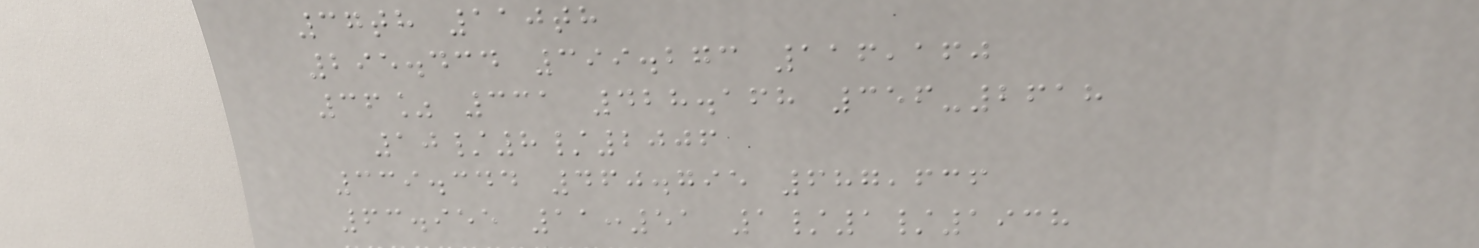37th 110th
295.434 399.273 116,160
36% 331 428.168 356-2618
10/8/2006
339.344 460.795 687,636
63.955 11:51 1/1/1938
